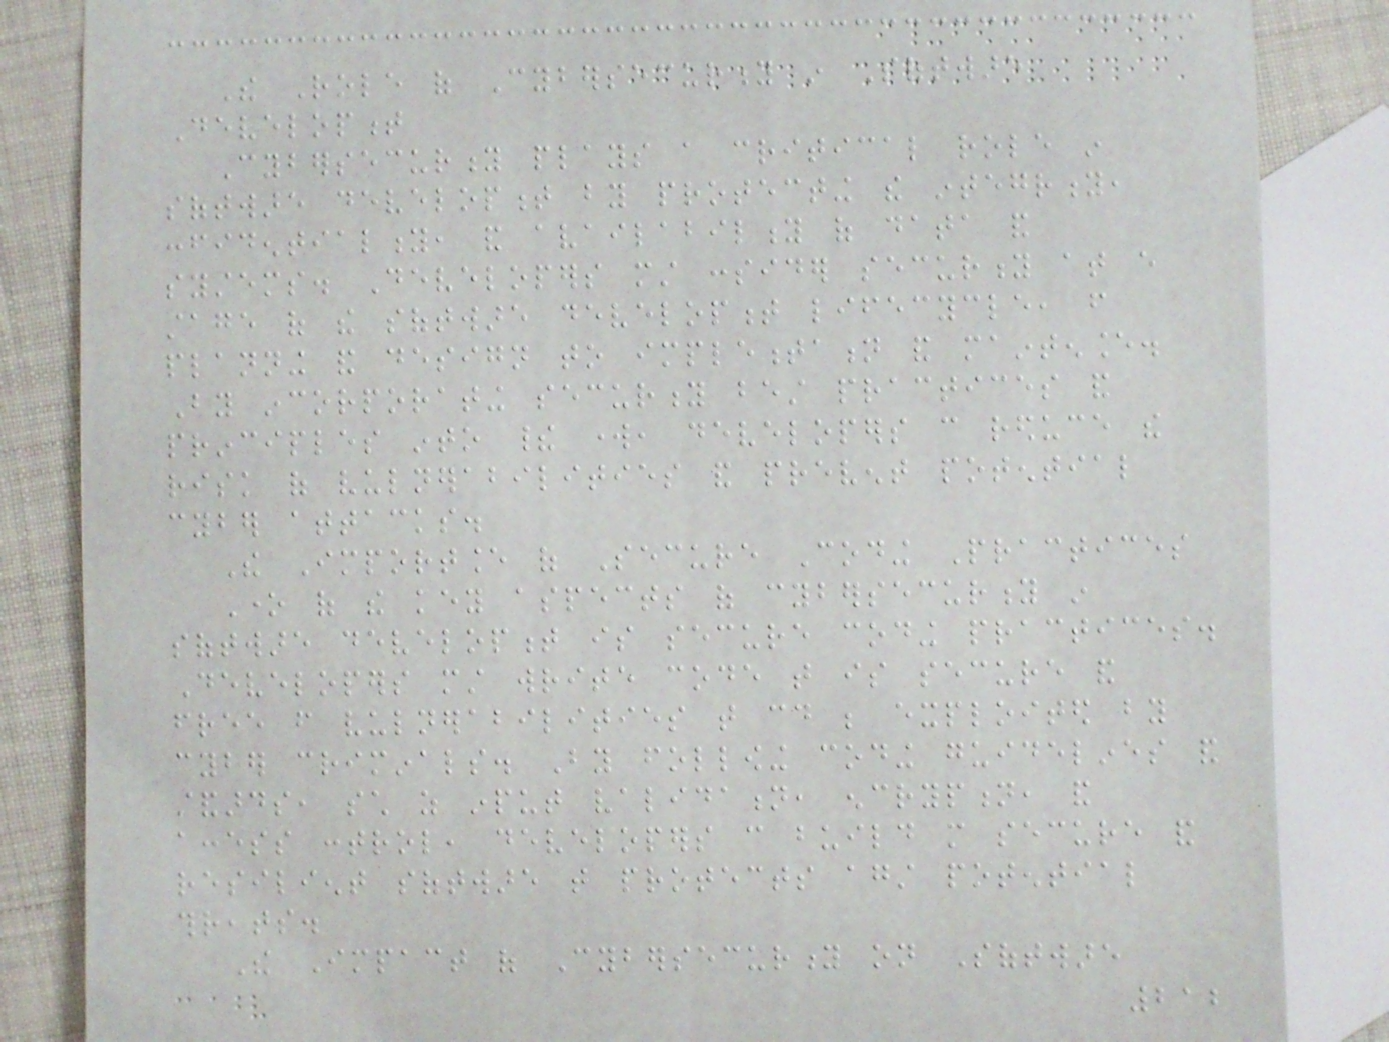The Role of Cybersecurity in Software
Development
Cybersecurity plays a critical role in
software development by protecting the integrity,
confidentiality, and availability of data and
systems. Developers must consider security at every
stage of the software development lifecycle, from
planning and design to implementation and maintenance.
By incorporating security best practices and
principles into their work, developers can reduce the
risk of vulnerabilities and prevent potential
cyber attacks.
The Importance of Secure Coding Practices
One of the key aspects of cybersecurity in
software development is secure coding practices.
Developers must write code that is secure and
free from vulnerabilities that could be exploited by
cyber criminals. By following coding guidelines and
standards, such as input validation, encryption, and
access control, developers can build more secure and
resilient software that protects against potential
threats.
The Impact of Cybersecurity on Software
212
